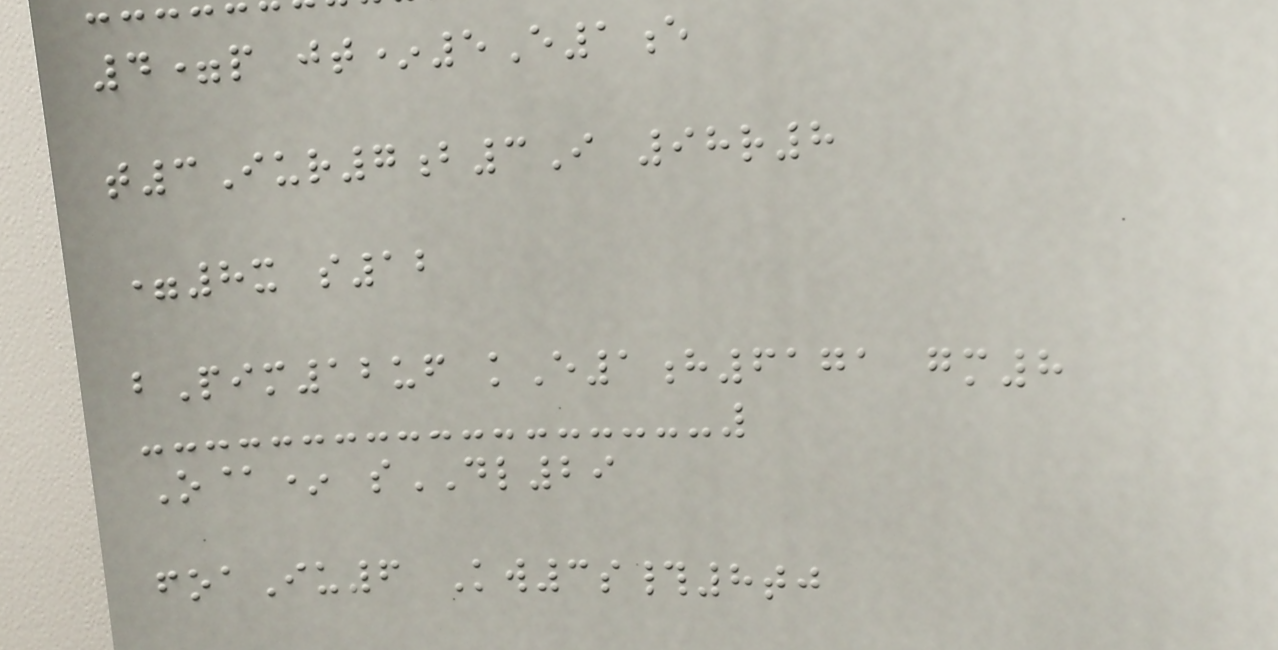4=p jt*5E1e
t3Iur7b3I 98r8
=8x s12
bPim12uf kE1h6171 gm8
O@* sDL29
foaIu6 Kw3s#8tj
